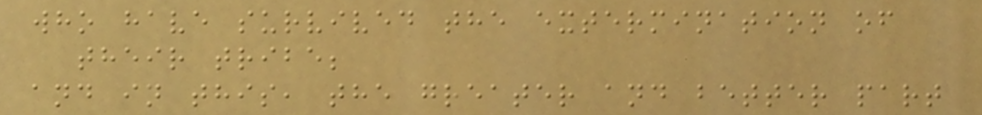who have survived the extermination of
their tribe;
and in this, the greater and better part
